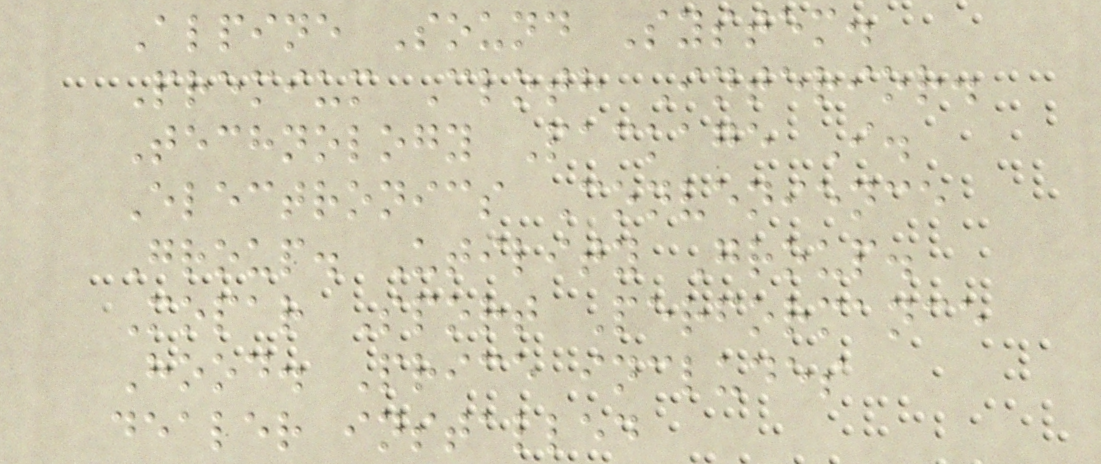Alpine Sound System.
Premium Cloth Interior.
Technology Package I.
Electronics Convenience
Group. Utility Group.
Mopar Sport Performance
Hood. Price includes
dealer installed
